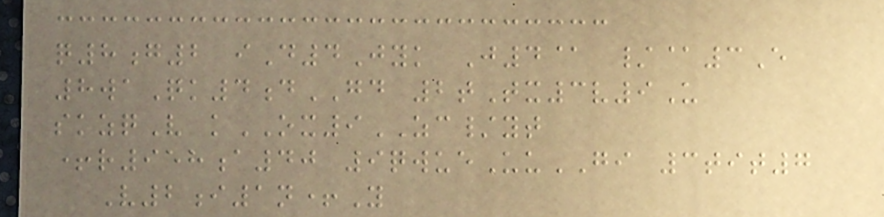q8g2 iD4Jyk J4@ /@3E
8waQk4dGD 2tTx3v9U
skzqV kOX9ZC/yt
+r958a40 9qwueUuGI 3tit7
V2i1n+Y
